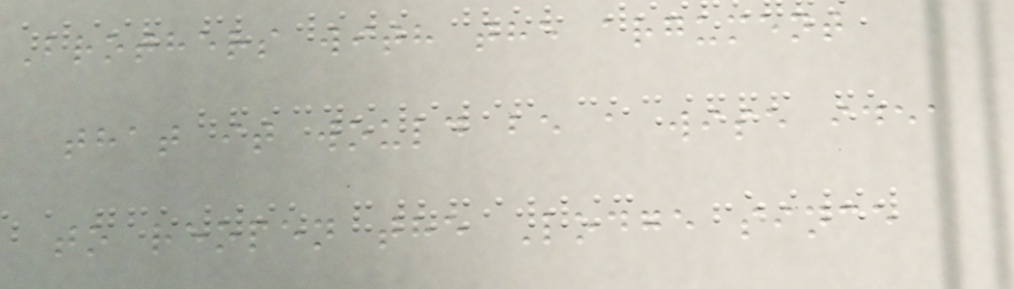Brothers with the argument
that it would be a wise idea
to reopen the Lodge since
